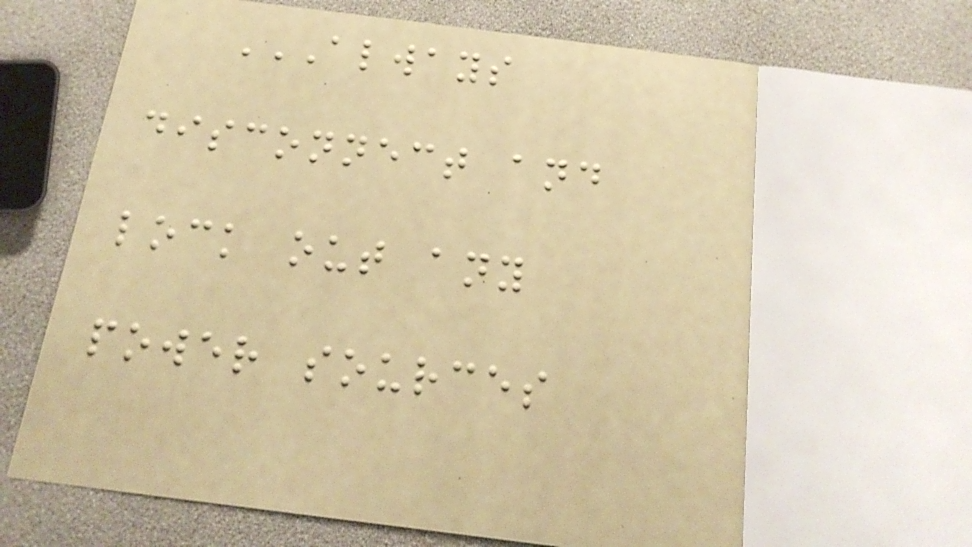ALWAYS
DISCONNECT AND
LOCK OUT ANY
POWER SOURCES
